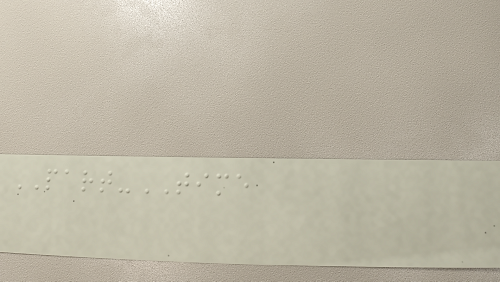PART-TIME
